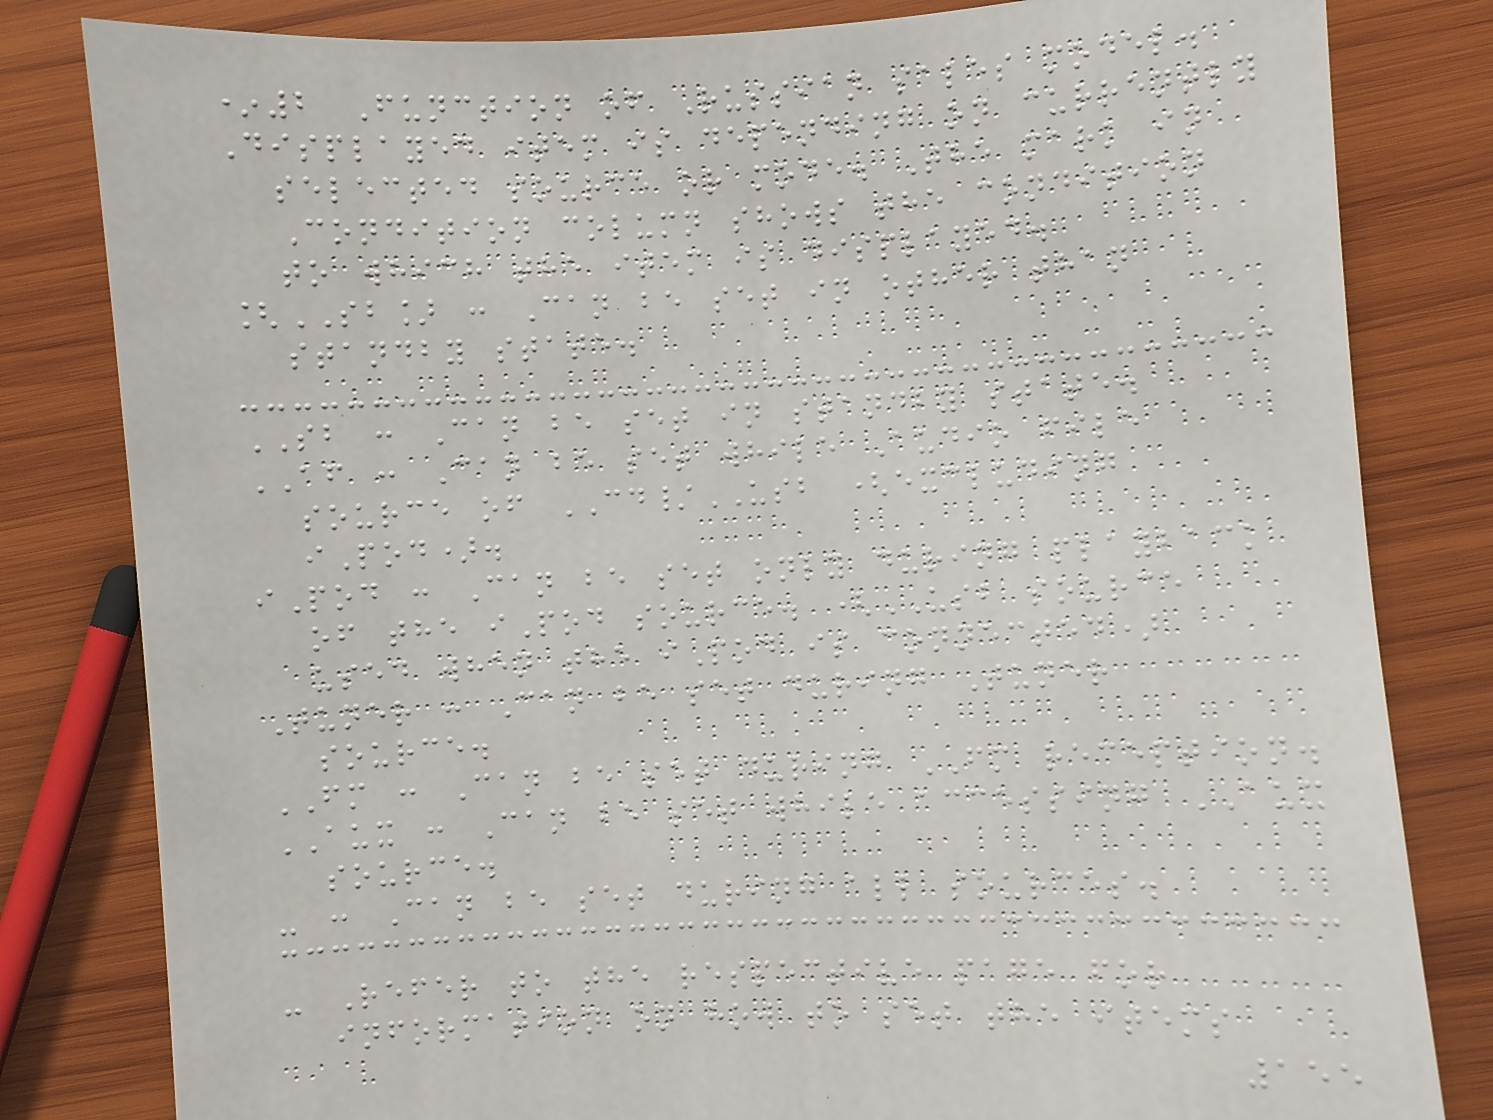*2 Function of Russian sales model.
Displayed item is depending on currently
selected source or mode. The mark in
Condition column shows the condition
to which the item is displayed.
[SB] : Can be set in other than
standby state.
SB : Can be set in standby state.
AF : Can be set while Audio file
source of CD/USB (excluding
iPod).
iPod : Can be set only during playback
of the iPod source. (USB source
used when the iPod is connected)
Tuner : Can be set during Tuner
source.
FM : Can be set during FM reception.
AUX : Can be set while accessing AUX
source.
- : Can be set during all sources.
- Refer to the respective page for
information on how to set the items
155
